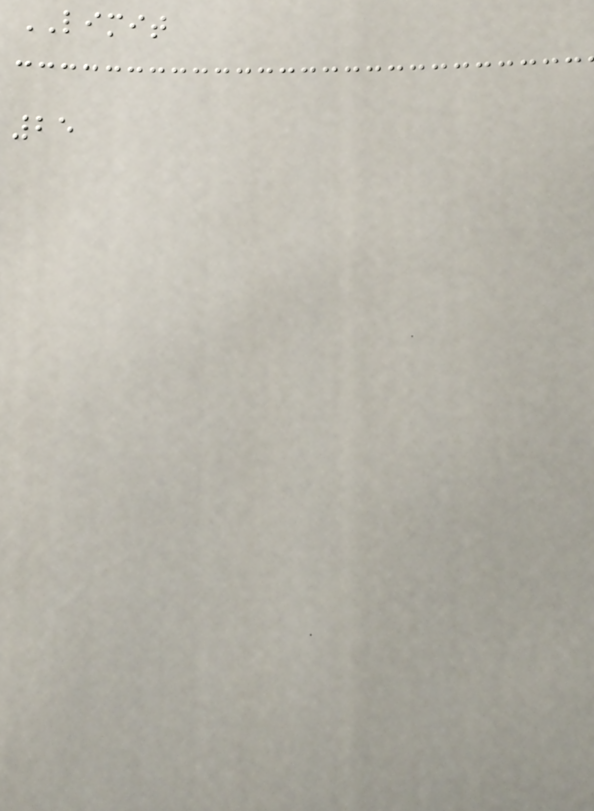LIMIT
25
